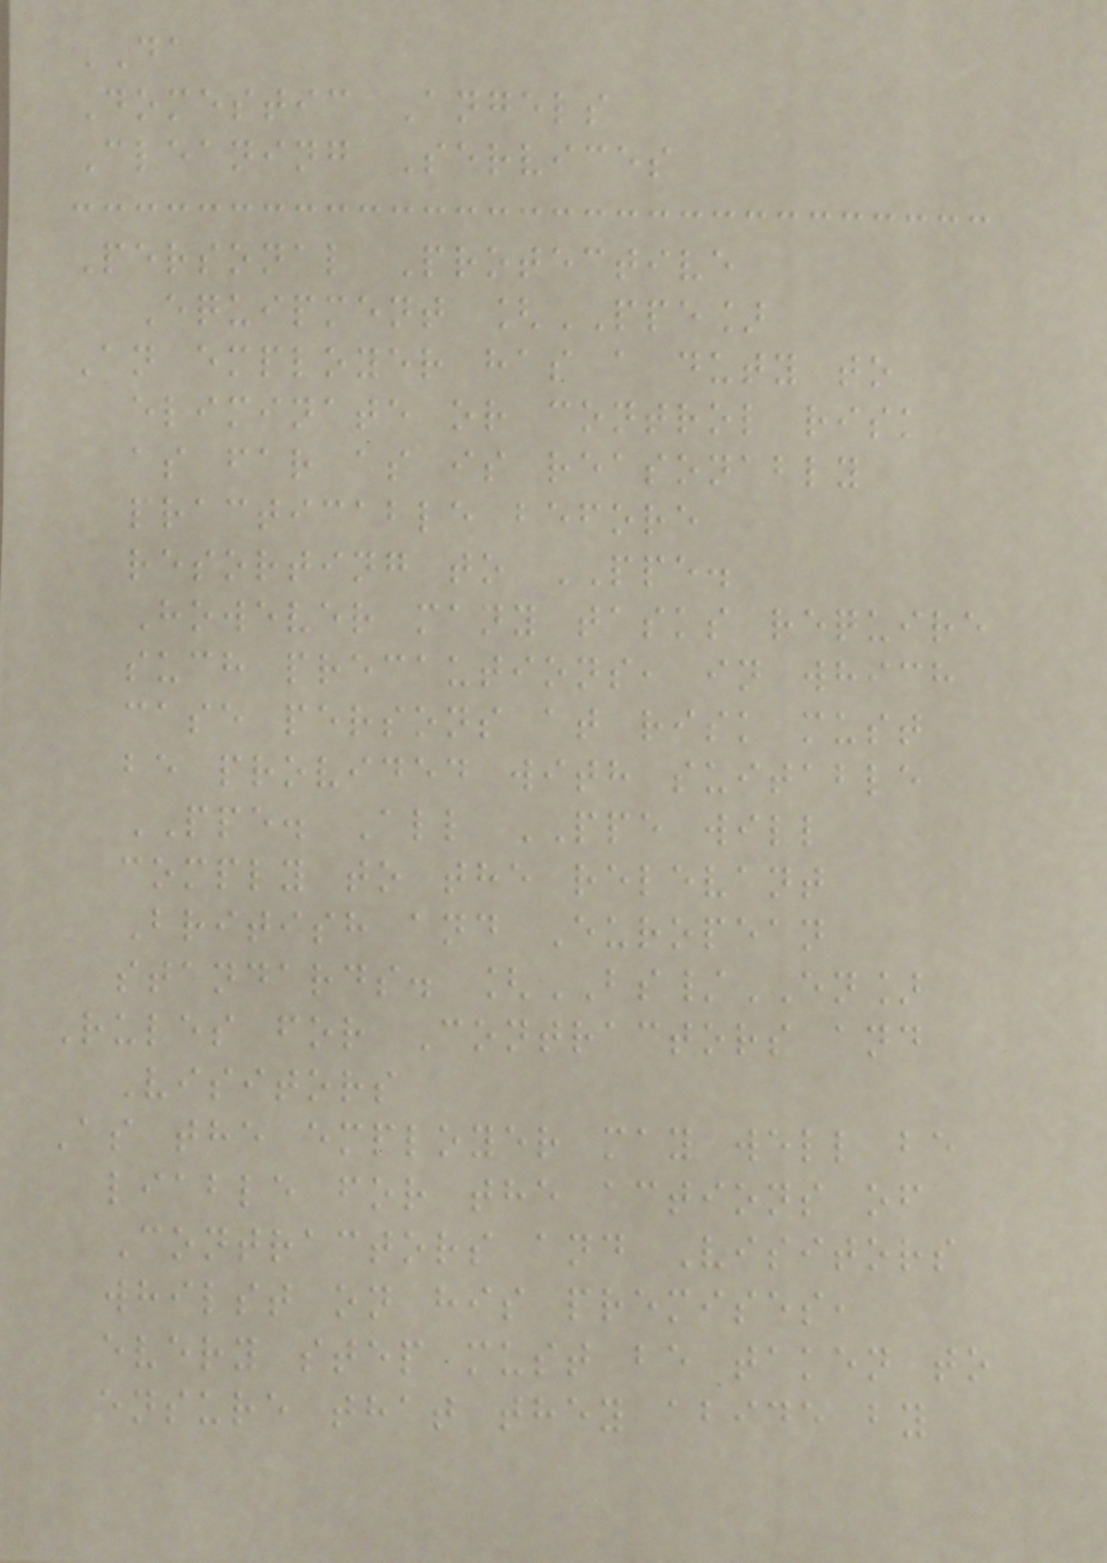DA
Domestic Angels
Cleaning Services
Personal Protective
Equipment [PPE]
An employer has a duty to
eliminate or control risk
as far as is reasonably
practicable before
resorting to PPE.
However many tasks require
such precautions, in which
case persons at risk must
be provided with suitable
PPE. All PPE will
comply to the relevant
British and European
standards. [BS/EN]
Rules for Contractors and
Visitors
As the employer may well be
liable for the actions of
Contractors and Visitors
whilst on his premises,
every step must be taken to
ensure that they abide by
